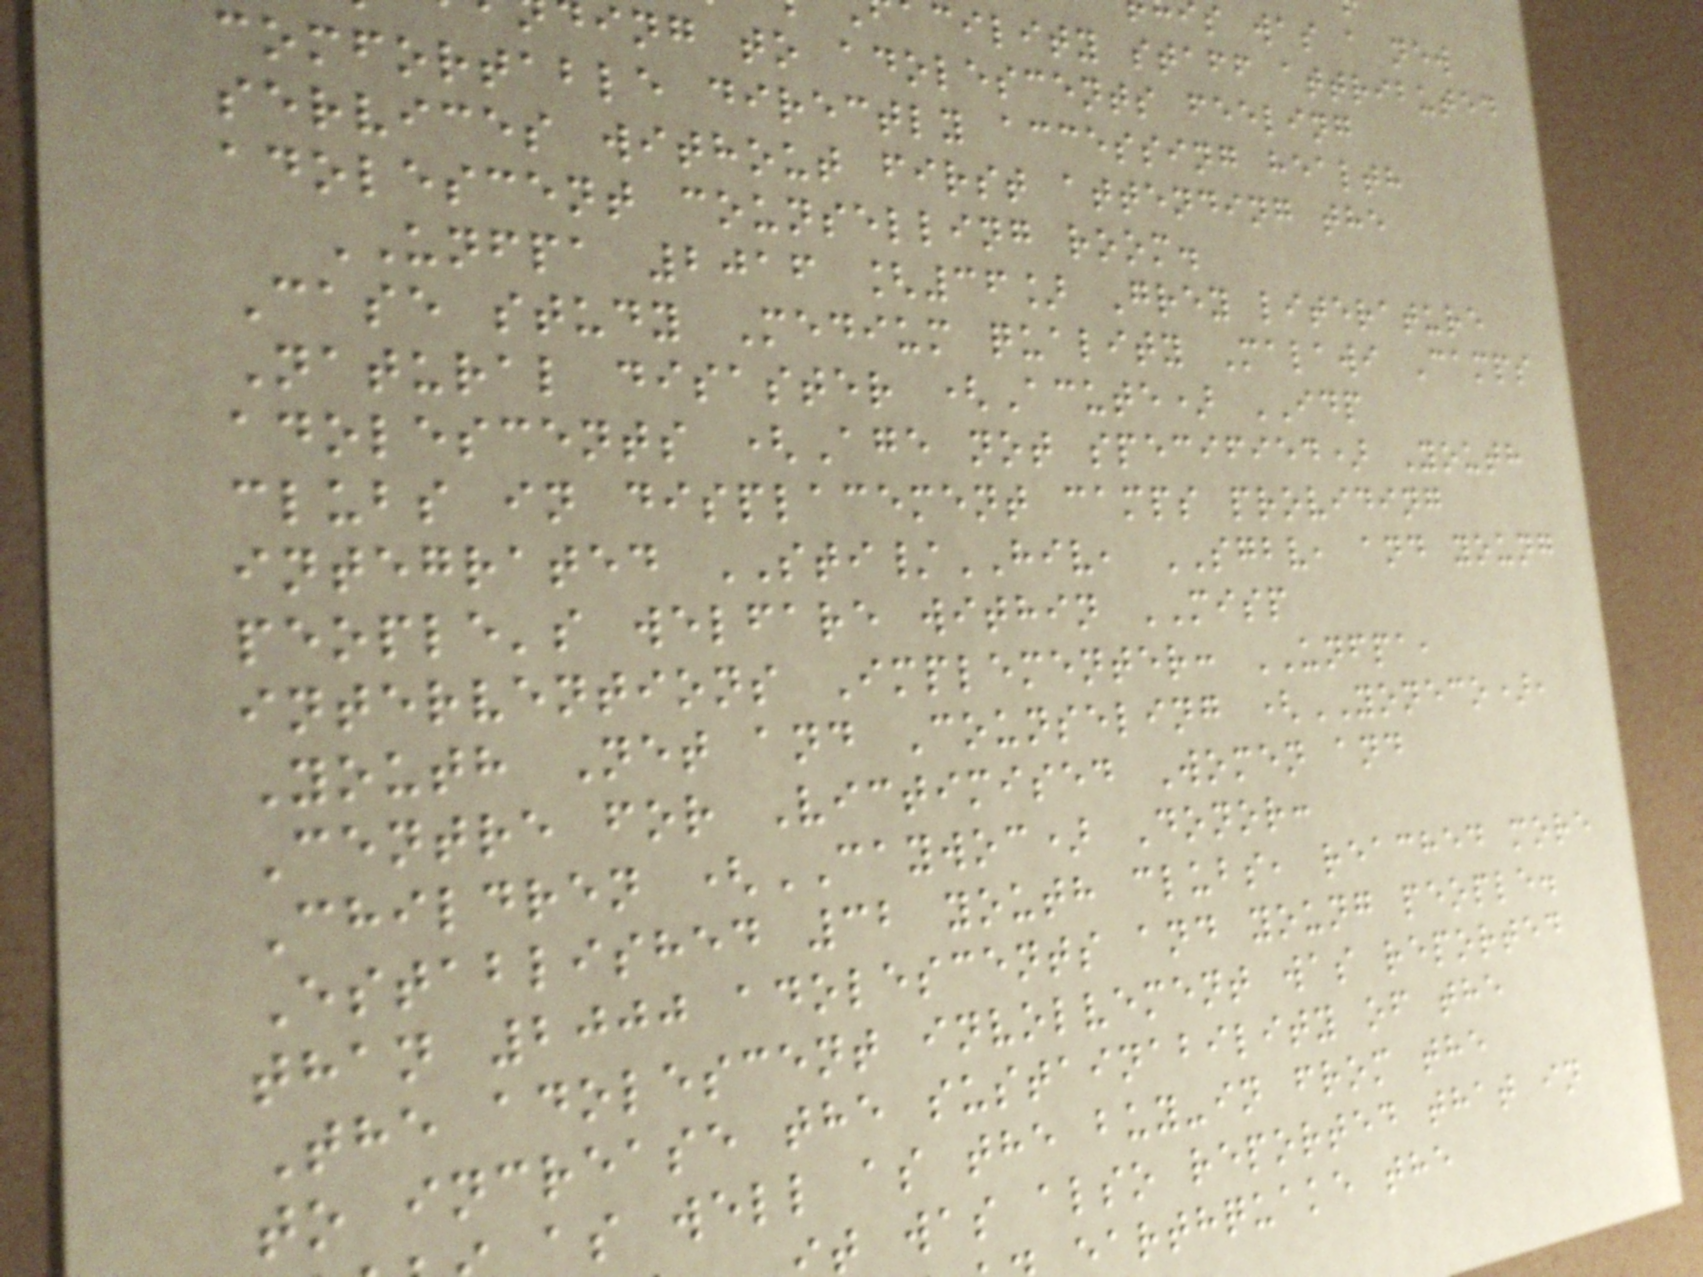s was a new
cility staff attributed
ing to adolescents feeling
comfortable directly accessing health
services without first attending the
adolescent counselling room.
UNFPA 2016 [36] Grey literature
Case study Medium quality Malawi Camps
Natural disaster (Acute) IDP
adolescents (Age not specified) Youth
clubs in displacement camps providing
integrated STI/HIV, SGBV, and young
people's welfare within MISP
interventions Implementer: UNFPA,
Youth Net and Counseling (YONECO),
Centre for Victimised Women and
Children (CAYWOC) Donor:
Established 32 youth clubs, reached more
than 2000 adolescents and young people.
The adolescent involvement was reported
to increase the sustainability of the
as well as the buy-in from the
t was also reported that in
earthquake the
